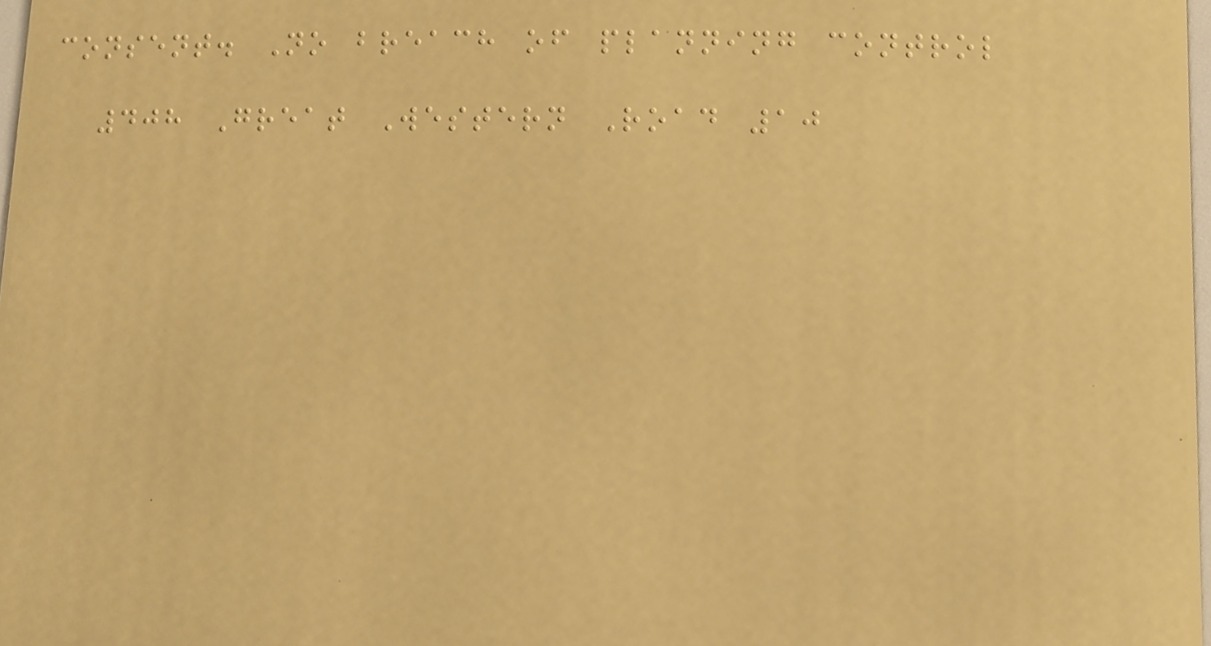consent. No breach of planning control
408 Great Western Road 10
